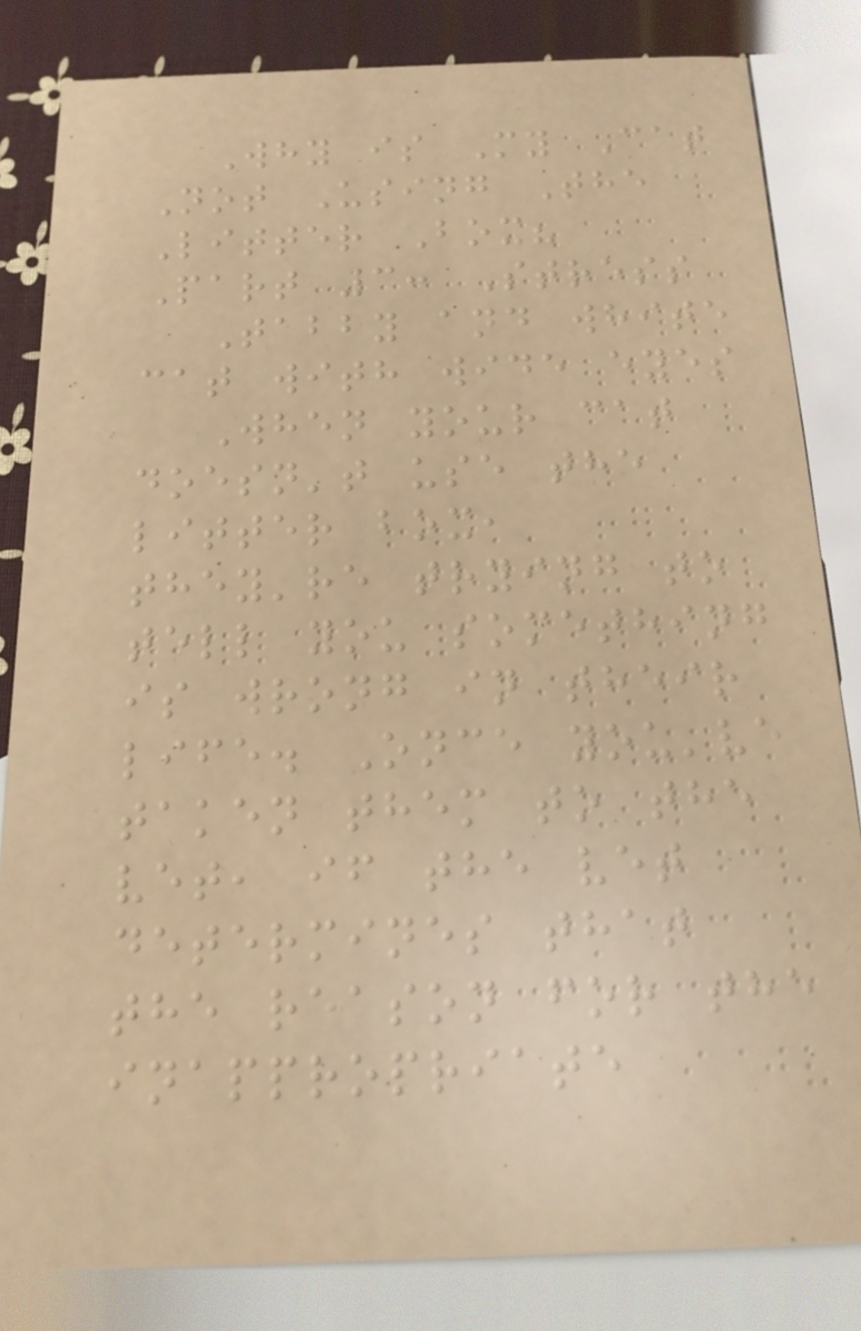Why is My Cat
Not Using The
Litter Box?
Part 3: Stress
Tabby and white
cat with wide eyes
When your cat
doesn't use the
litter box,
they're trying to
tell you something
is wrong in their
life. Once you've
taken them to the
vet, if the vet
determines that
the reason for the
inappropriate
